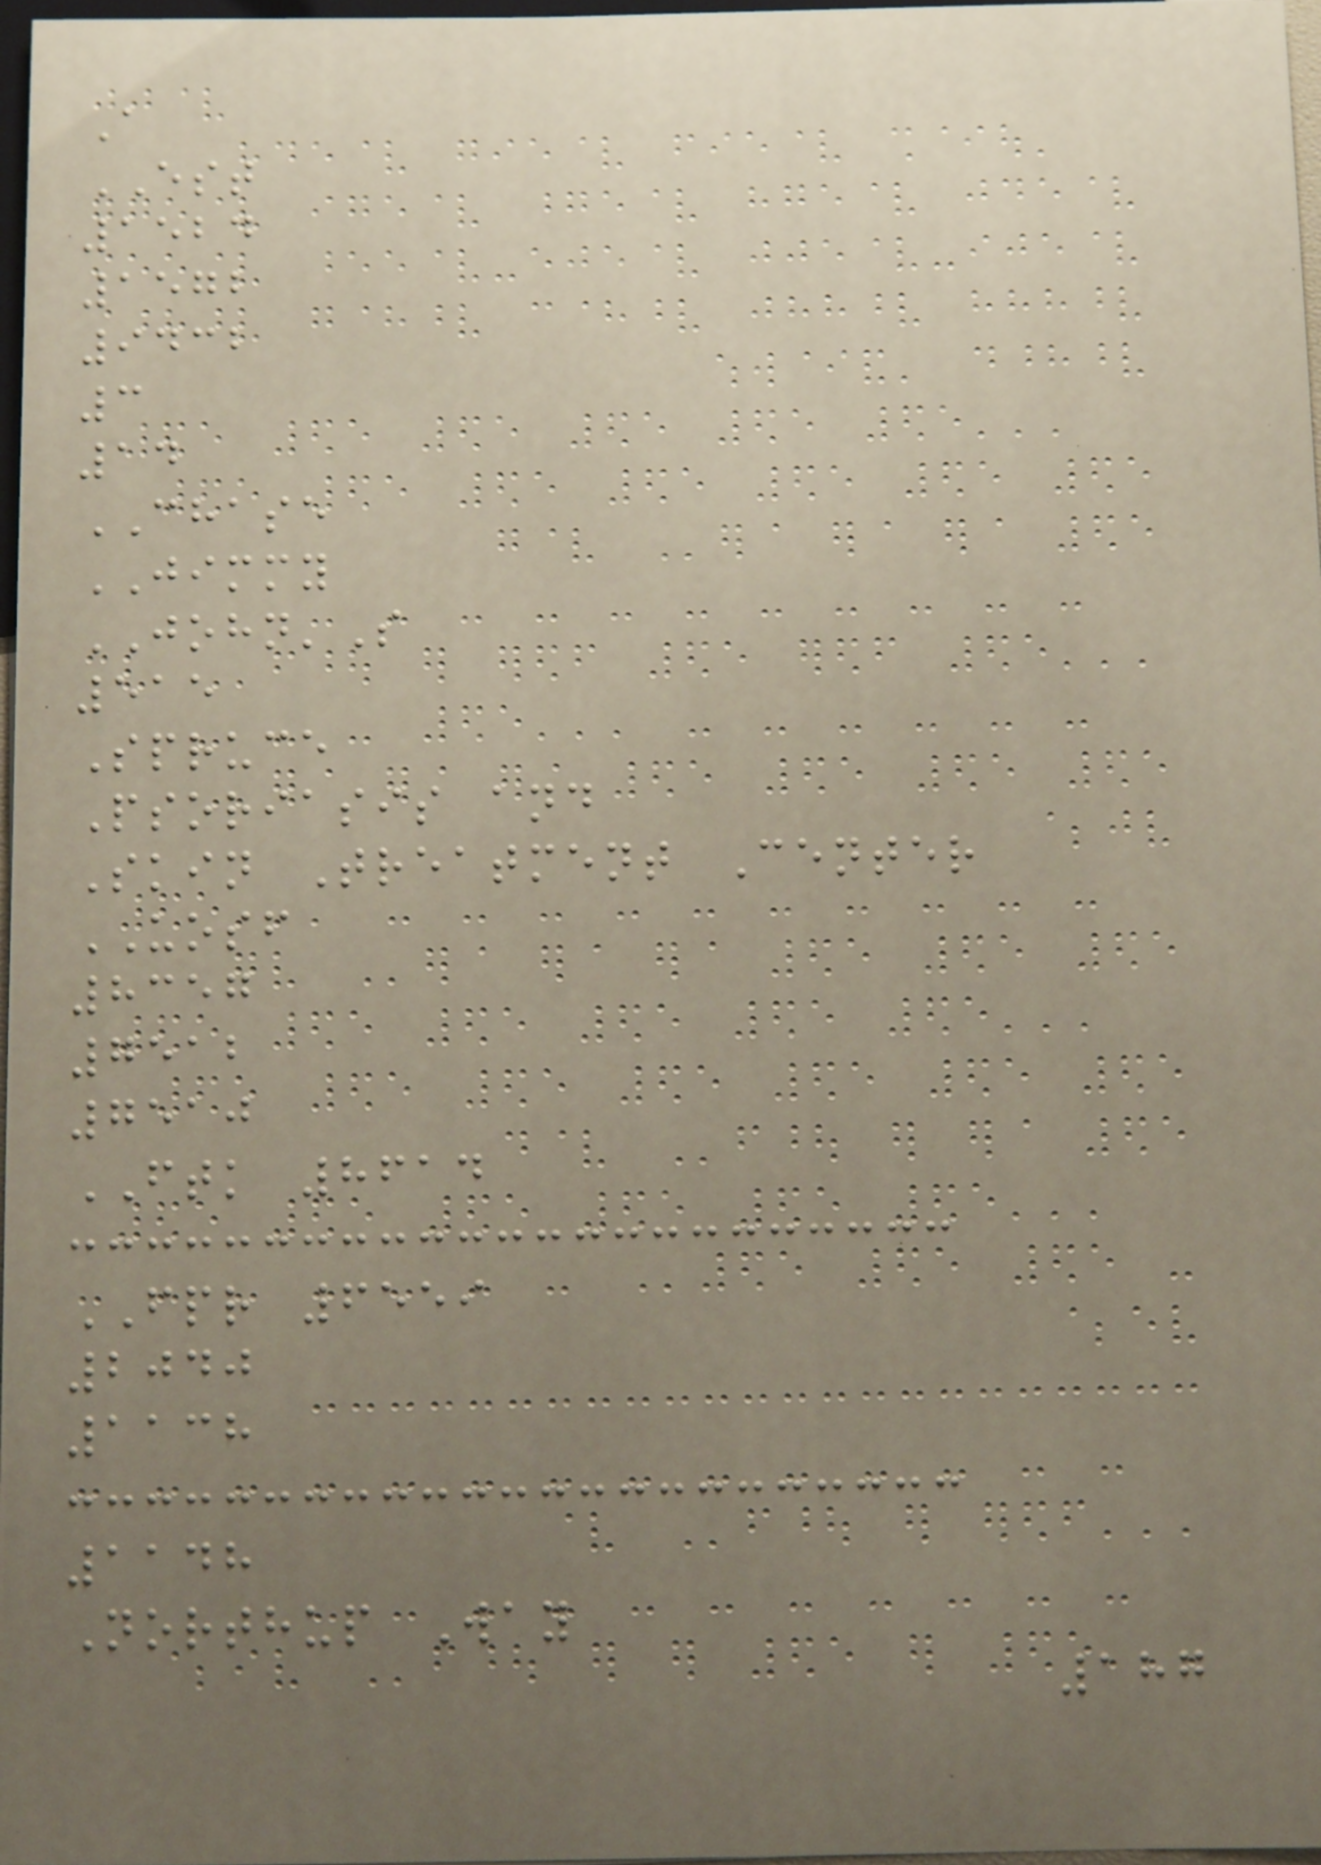A
EST
1524
1572
9432
3
14
CHASE
JIMMY
JOHN'S
515
Spruce
Psoriasis and
Skin Treatment Center
UOSF
8357
7512
7510
FTK 8614
FPR 6559
2040
1138
1148
Northup Way
187
